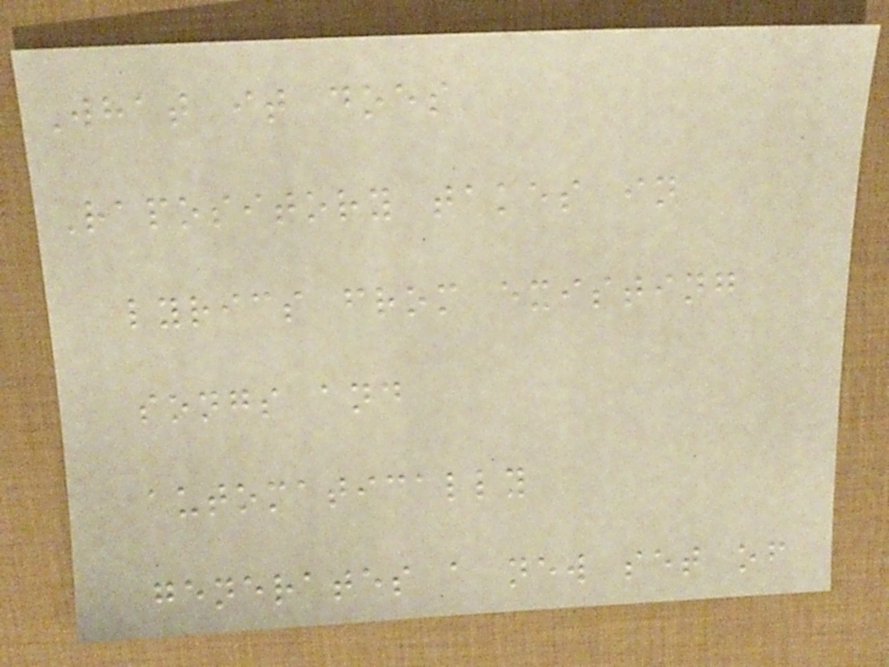What it does
Rapository takes in
lyrics from existing
songs and
automatically
generates a new set of
